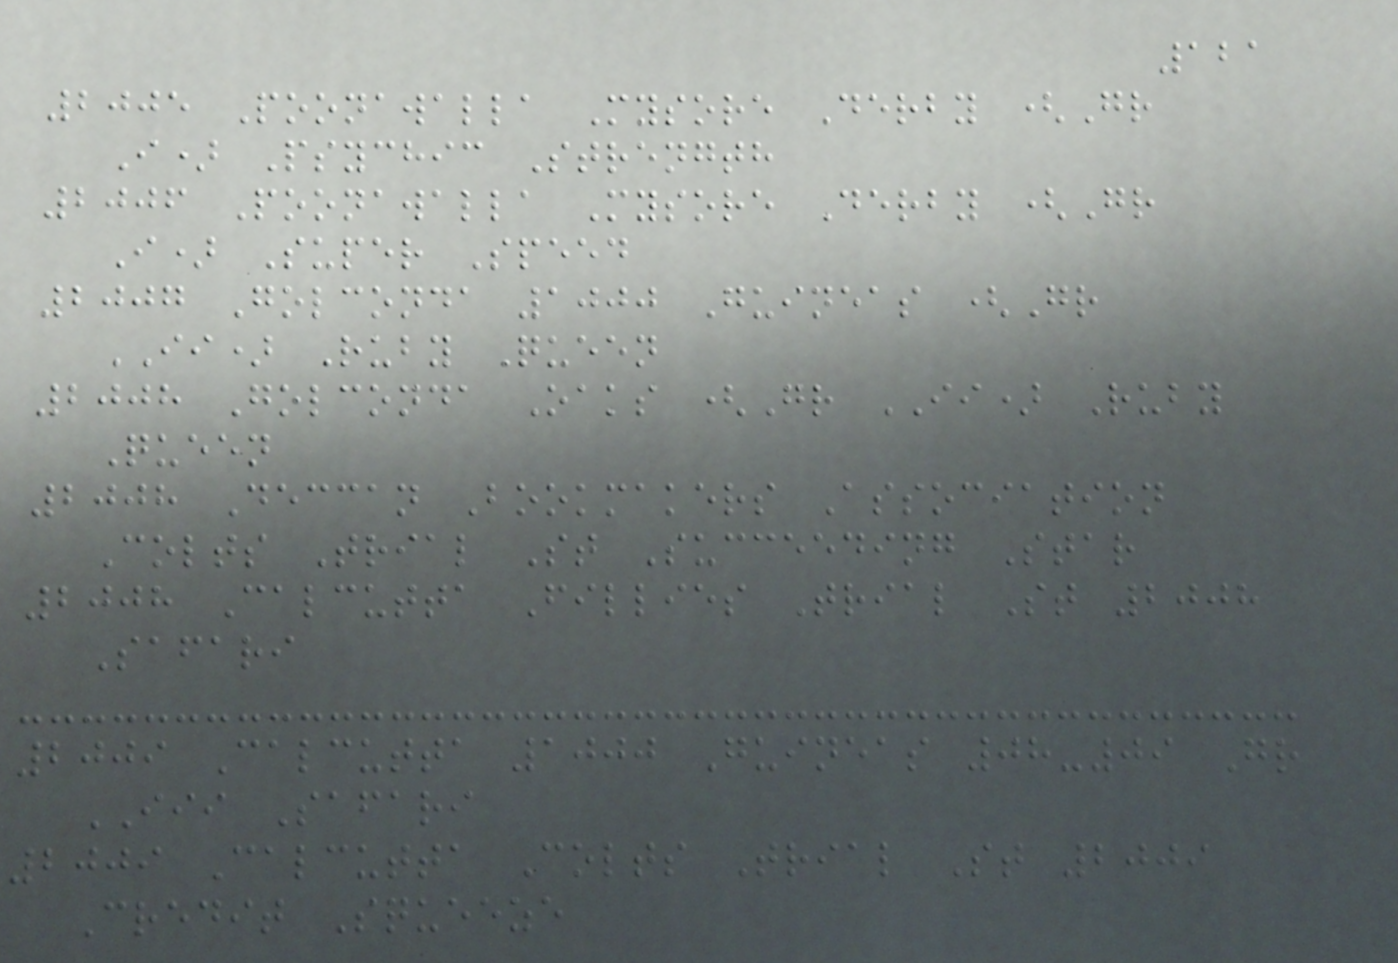121
2005 Poonawalla Mysore Derby (Gr
I) Psychic Strength
2006 Poonawalla Mysore Derby (Gr
I) Super Speed
2007 Golconda 1000 Guineas (Gr
II) Ruby Queen
2008 Golconda Oaks (Gr II) Ruby
Queen
2008 Deccan Bookmakers Association
Colts Trial St Succeeding Star
2008 Calcutta Fillies Trial St 2008
Safari
2009 Calcutta 1000 Guineas 08-09 Gr
III Safari
2009 Calcutta Colts Trial St 2009
Credit Squeeze
